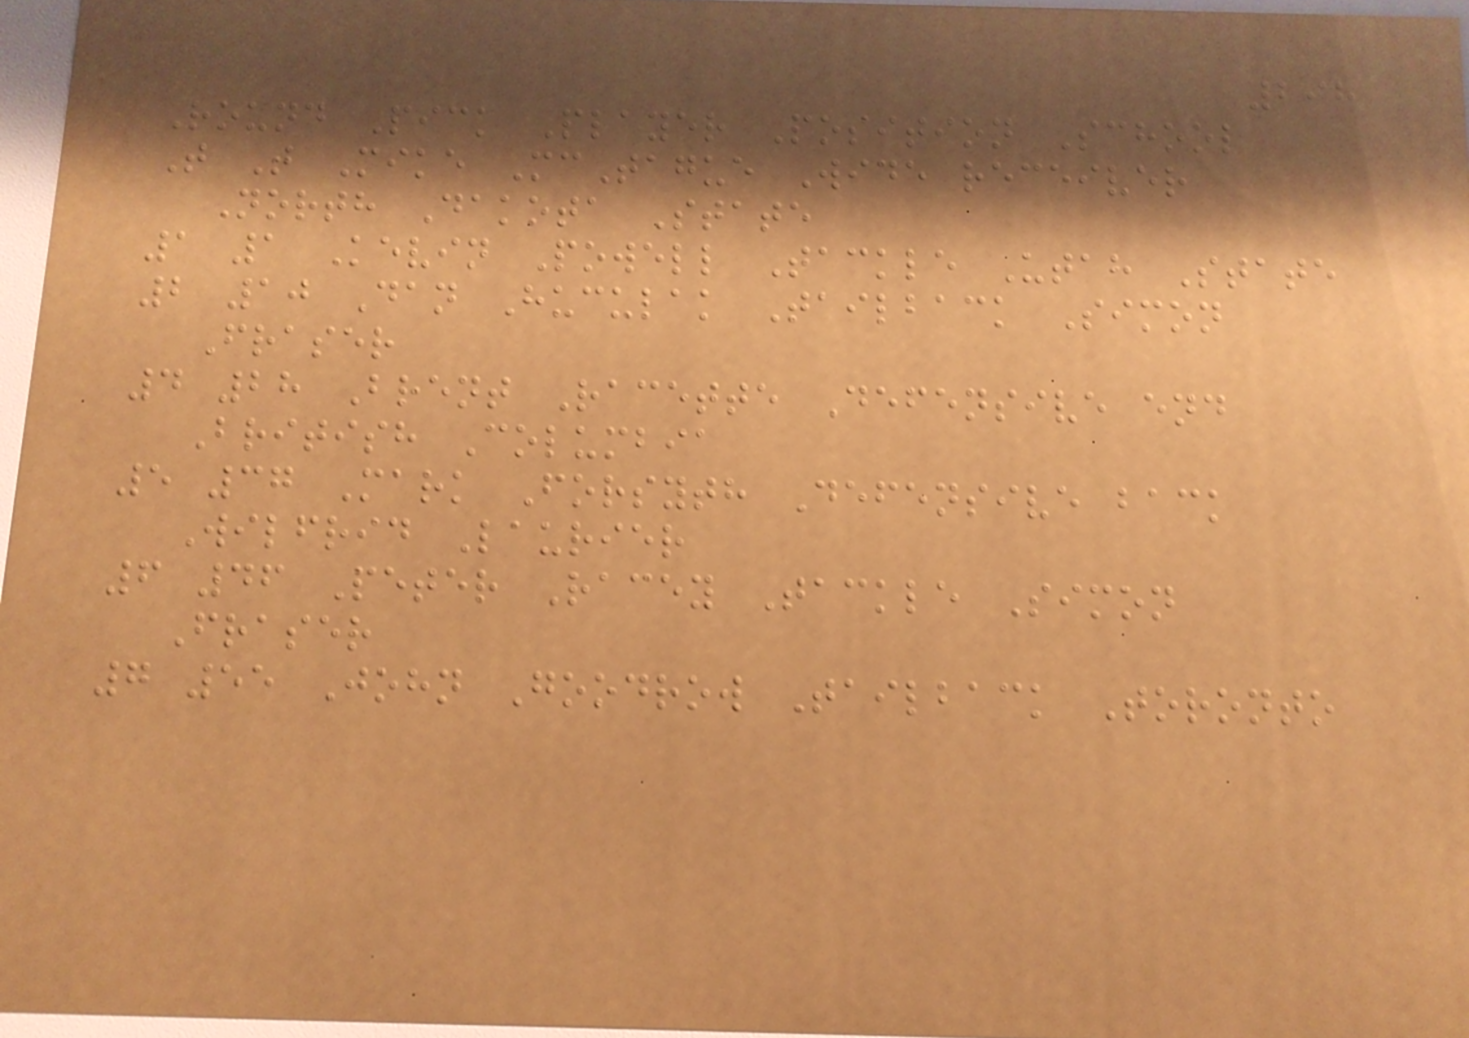298
Round Pick Player Position School
T T Mike McTague Wide receiver
North Dakota State
1 1 Kevin Powell Tackle Utah State
2 10 Dan Huculak Tailback Simon
Fraser
4 28 Brent Racette Defensive end
British Columbia
5 37 Mark Forsyth Defensive back
Wilfrid Laurier
6 46 Peter Racey Tackle Simon
Fraser
7 55 John Goodrow Tailback Toronto
